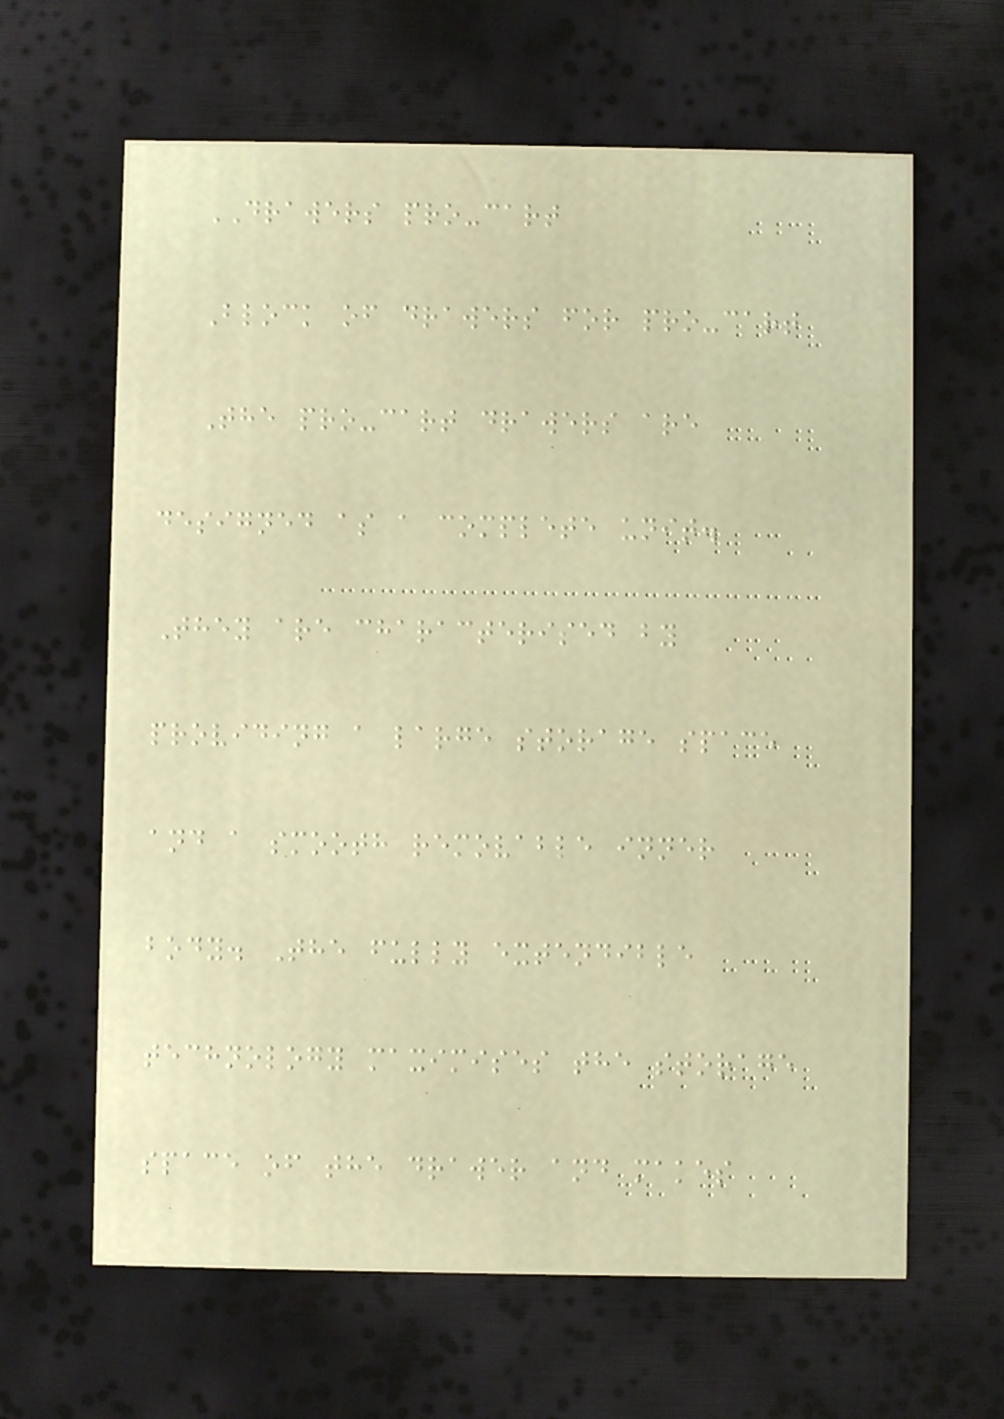DRAWERS pro-cart
Block of drawers for pro-cart
The pro-cart drawers are
designed as a complete unit.
They are characterised by
providing a large storage space
and a smooth removable inner
body. The fully extendible
technology maximises the storage
space of the drawer and makes
